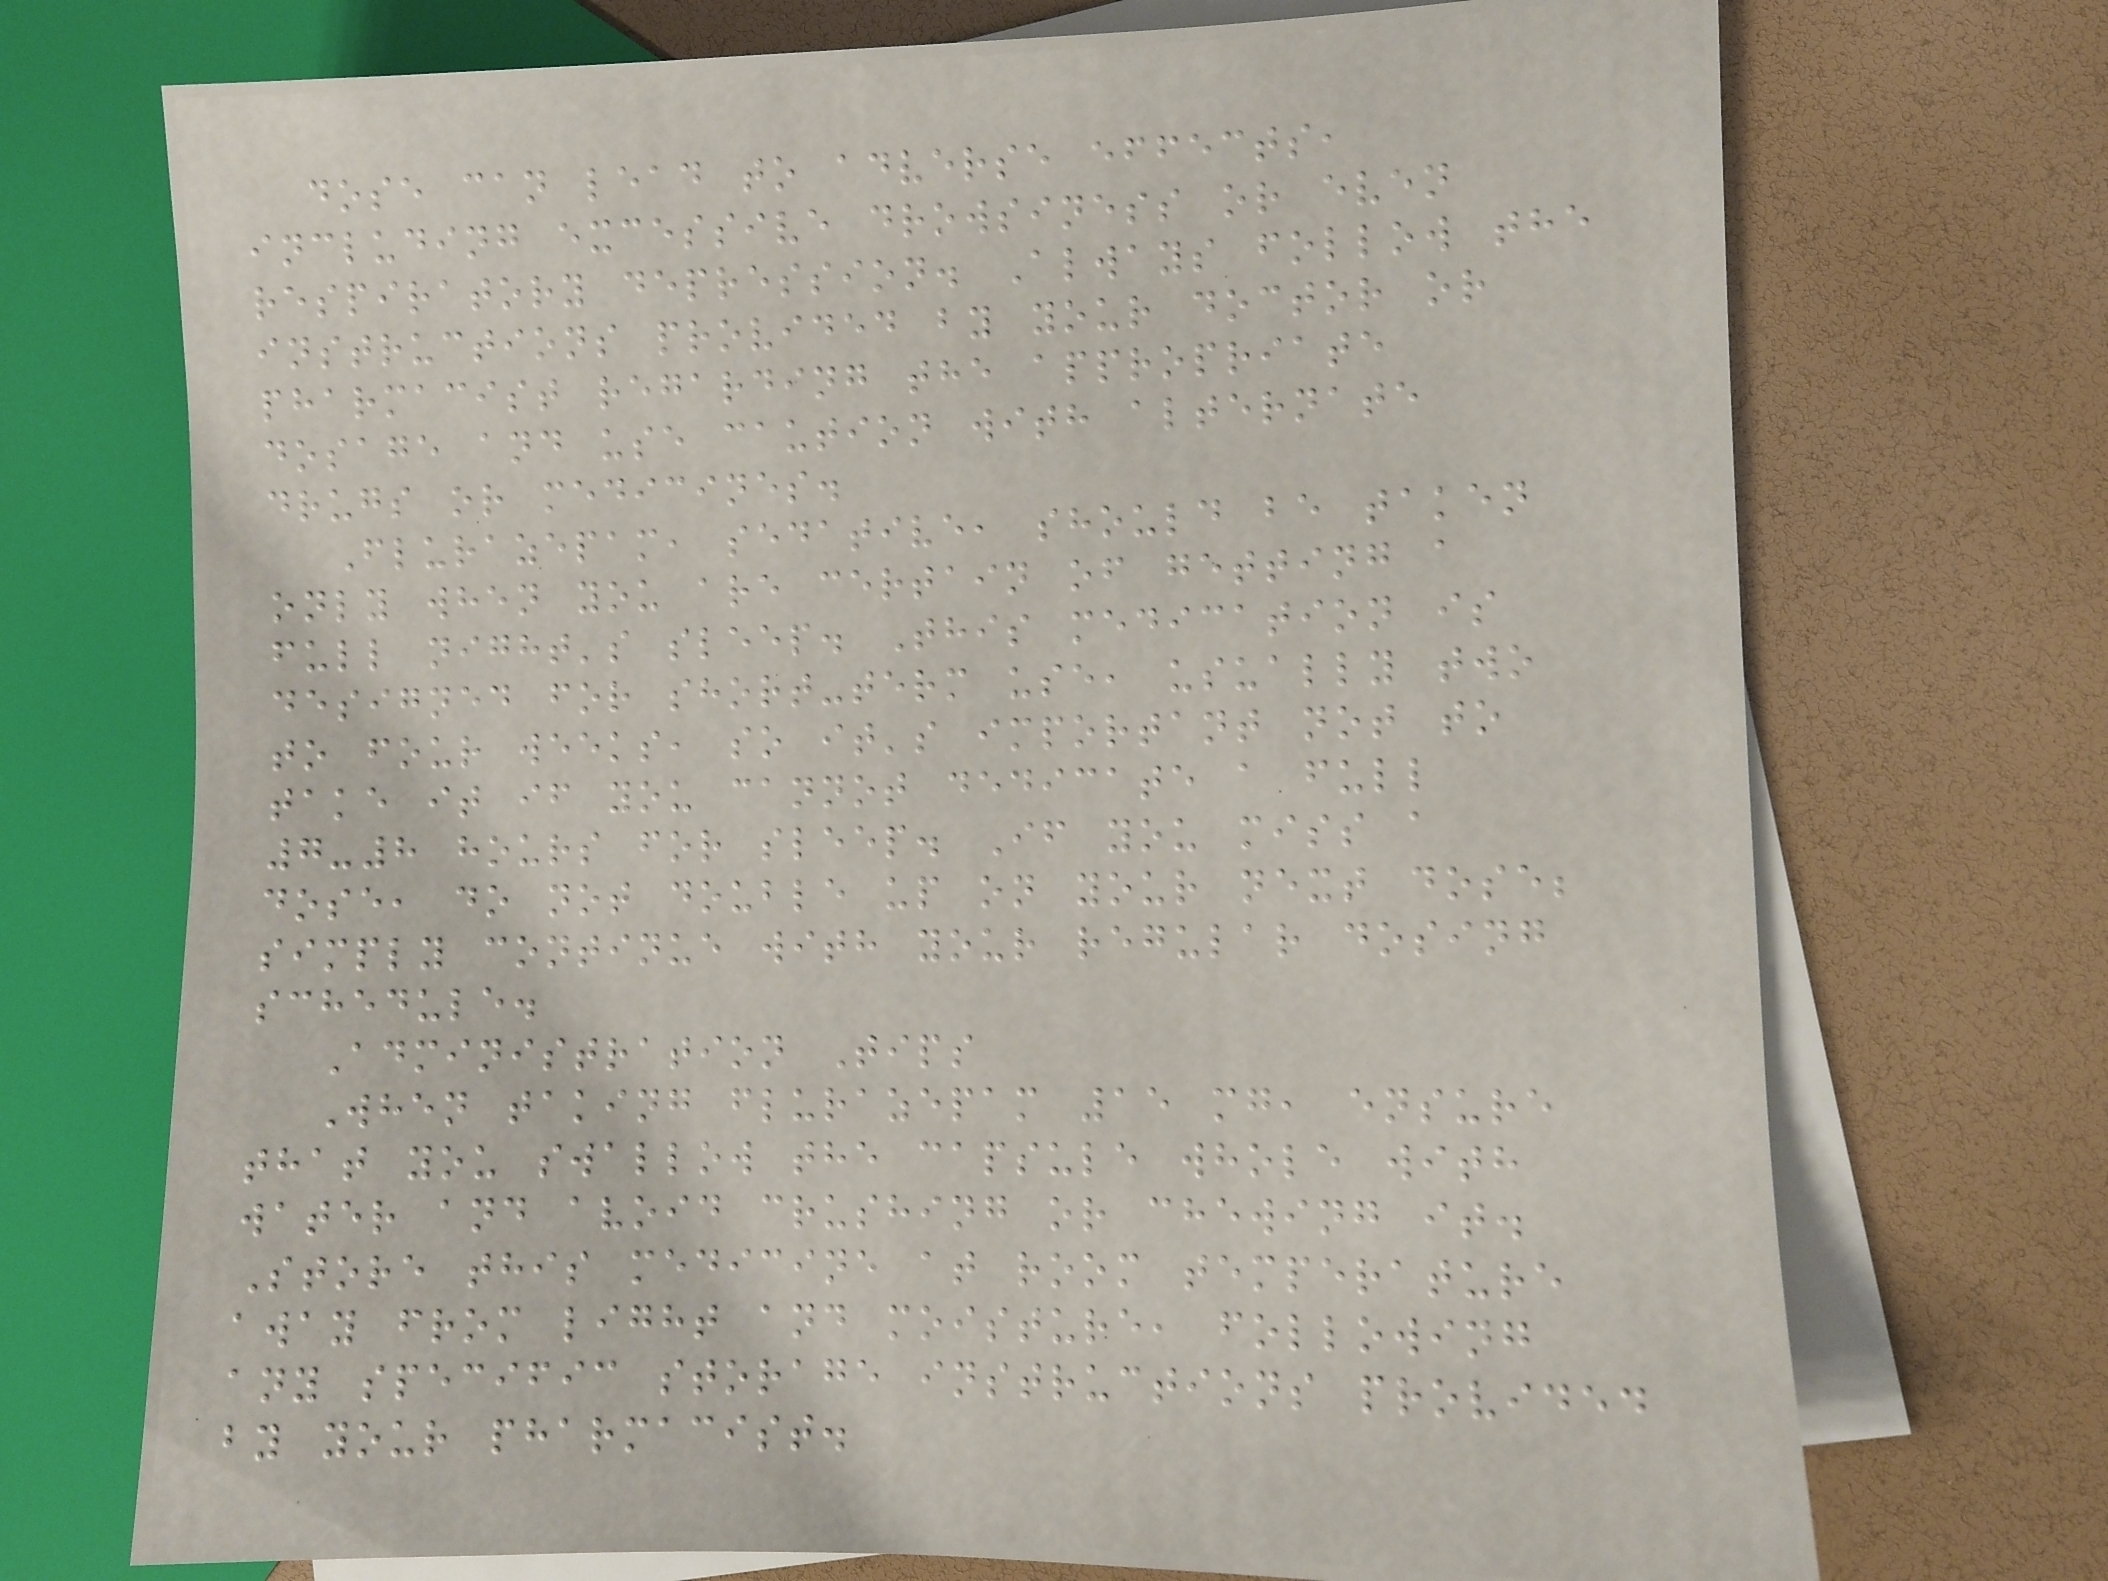dose can lead to adverse effects,
including excessive drowsiness or even
respiratory depression. Always follow the
instructions provided by your doctor or
pharmacist regarding the appropriate
dosage and use caution with alternate
drugs or medicines.
Flurazepam, sedative, should be taken
only when you are certain of getting a
full night's sleep. This medication is
designed for short-term use, usually two
to four weeks, so it's important not to
take it if you cannot dedicate a full
7-8 hours for sleep. If you miss a
dose, do not double up on your next dose;
simply continue with your regular dosing
schedule.
Administration Tips
When taking flurazepam 15 mg, ensure
that you swallow the capsule whole with
water and avoid crushing or chewing it.
Store this medicine at room temperature
away from light and moisture, following
any specific storage instructions provided
by your pharmacist.
